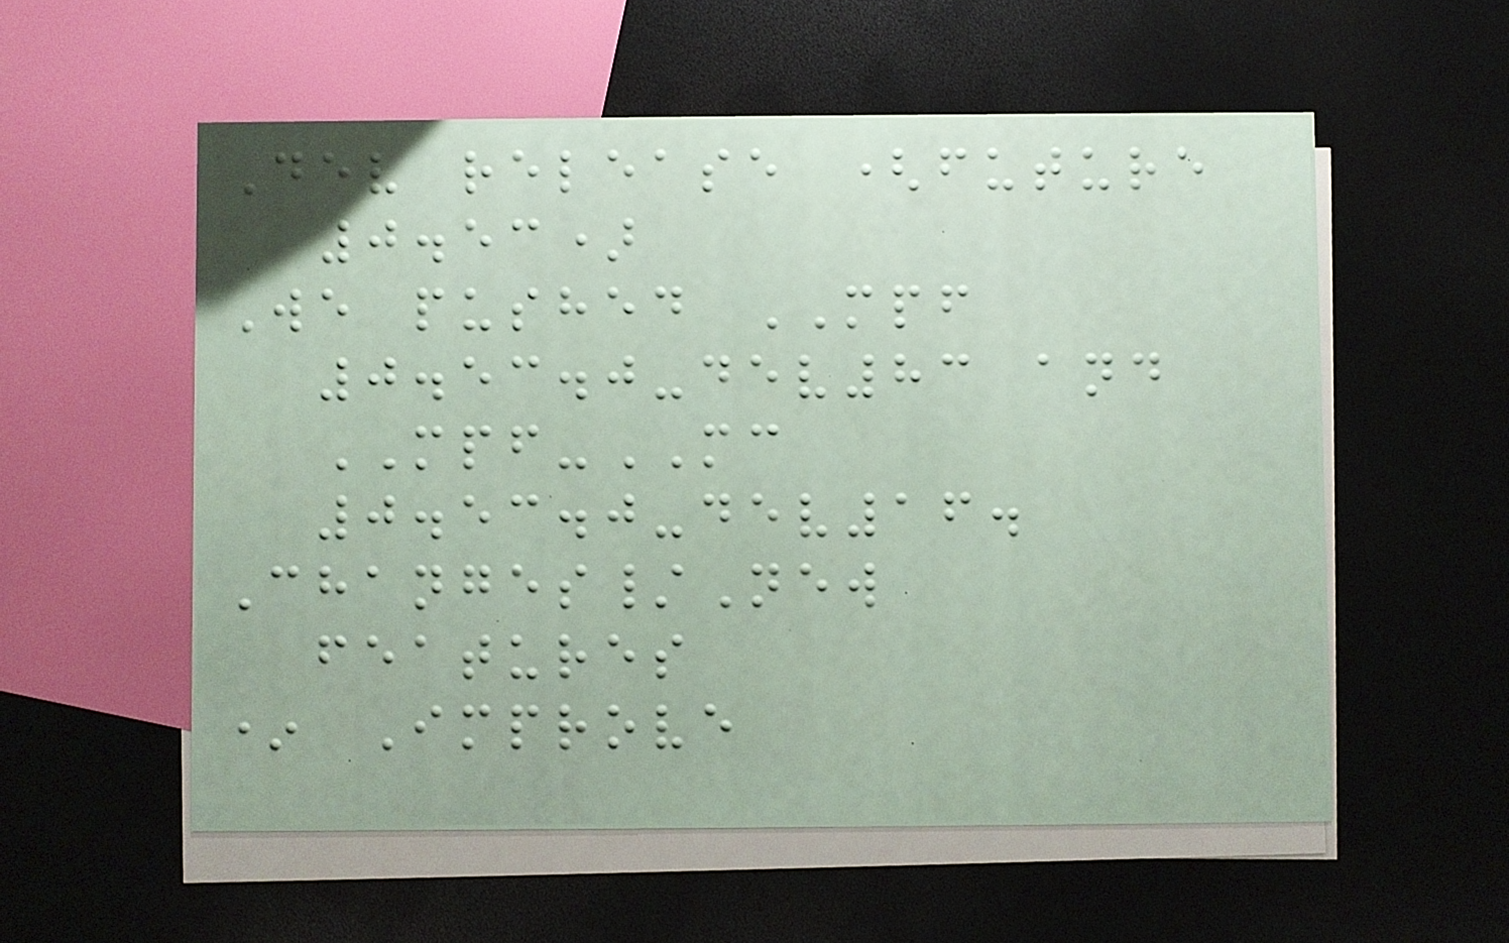Dev release (future
0.53)
We pushed MPF
0.53.0-dev83 and
MPF-MC
0.53.0-dev16.
Changes/New
features
* Improve
